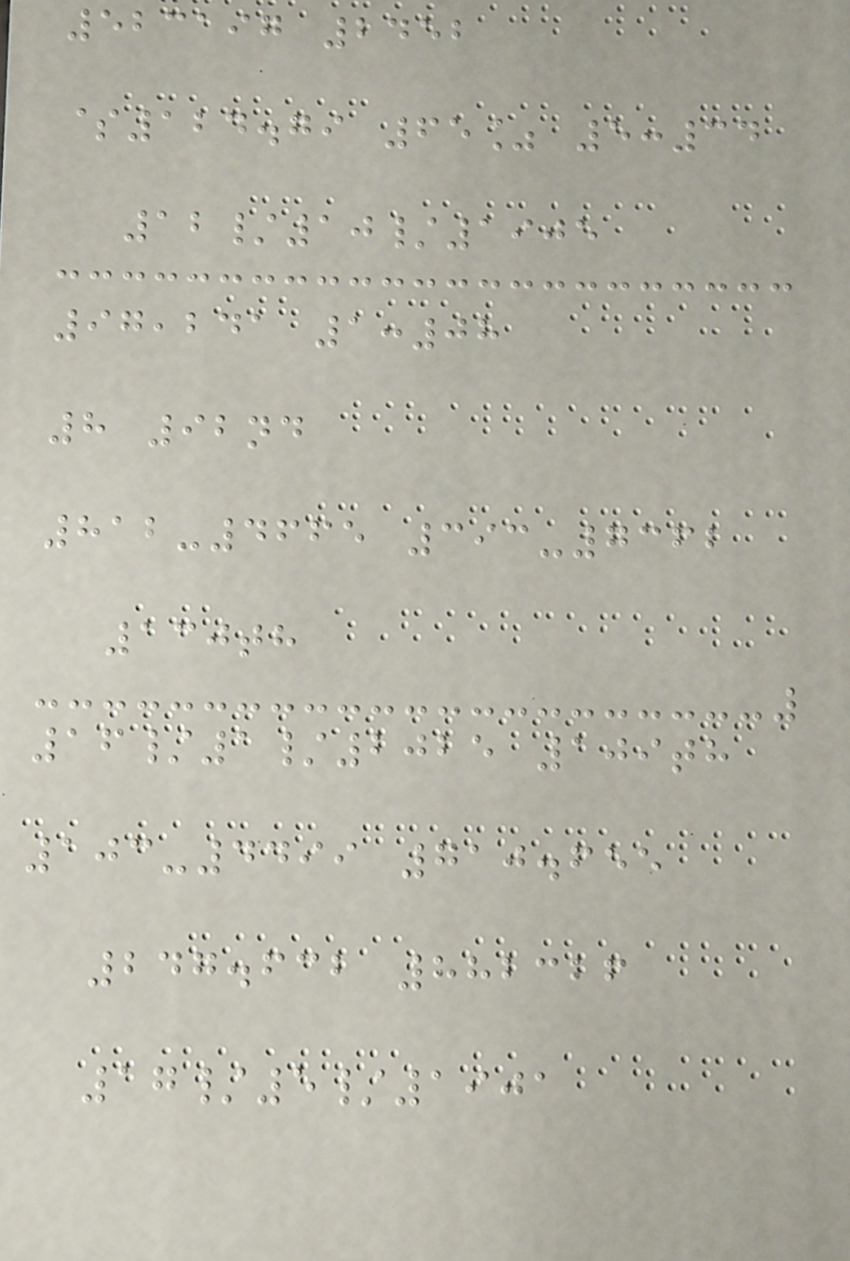523197 2452
$124.79 65% 5:34
12/10/1905
97,241 1:08
8 92nd
812-4665 393-7362
130th
16/1/2025 109th
103-4499 710.655
247.632 882326
17/5/1901
